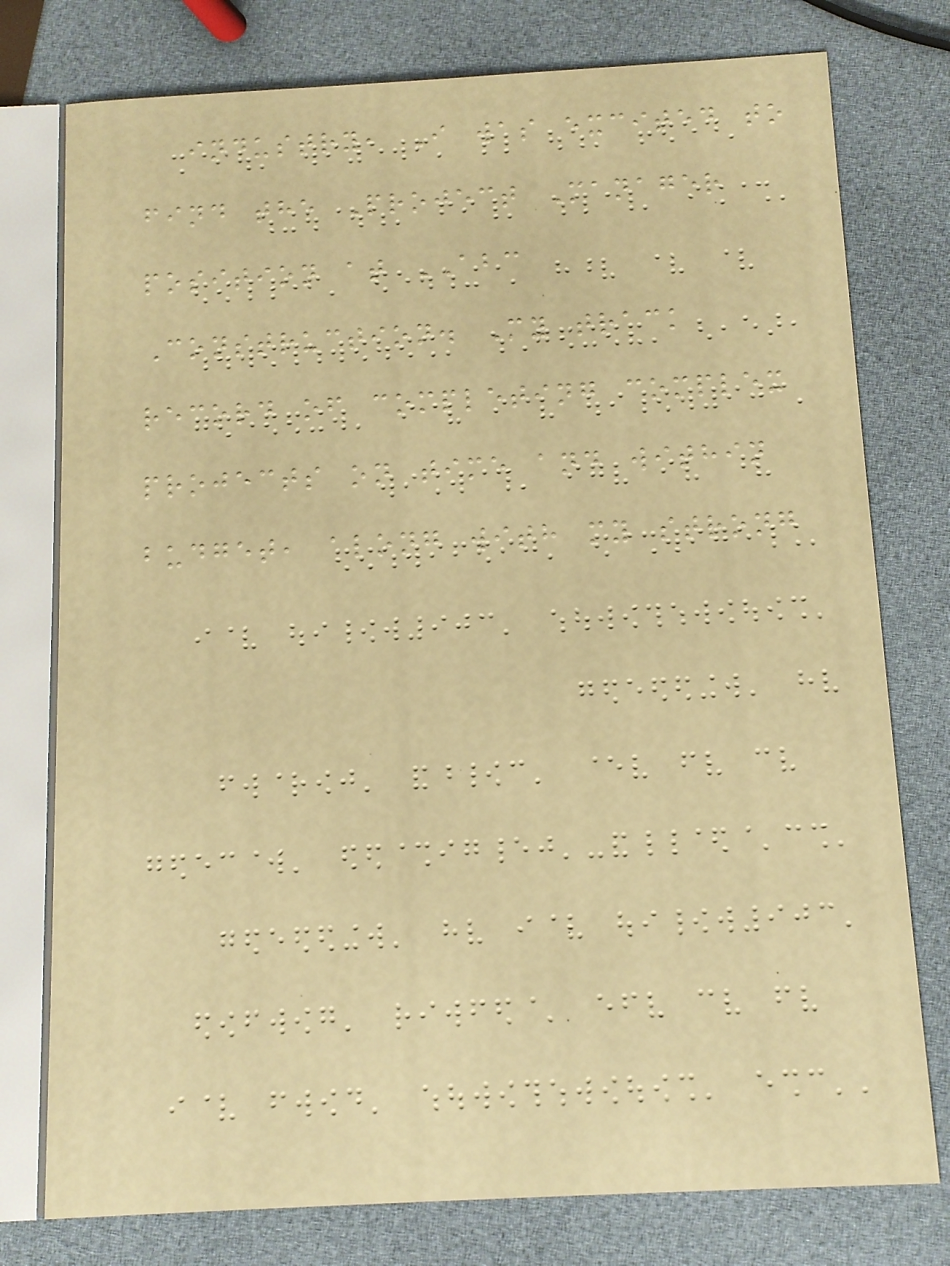industry, I was excited to
find the Project Manager
position at ABC
Construction. My track
record of completing complex
projects on time and within
budget, along with my strong
